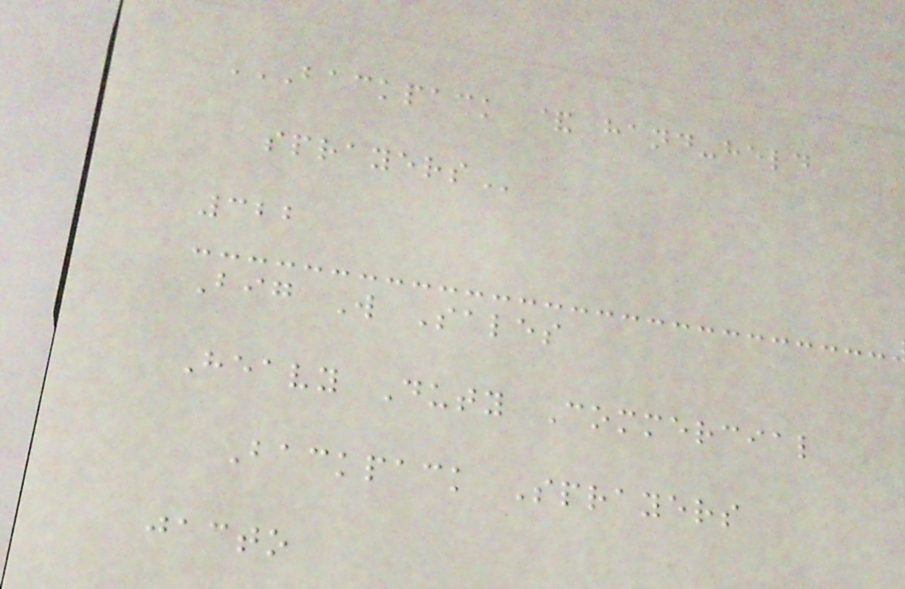BACKPACK & HAND-HELD
SPRAYERS
322
Big W Sales
Heavy Duty Commercial
Backpack Sprayers
jacto
